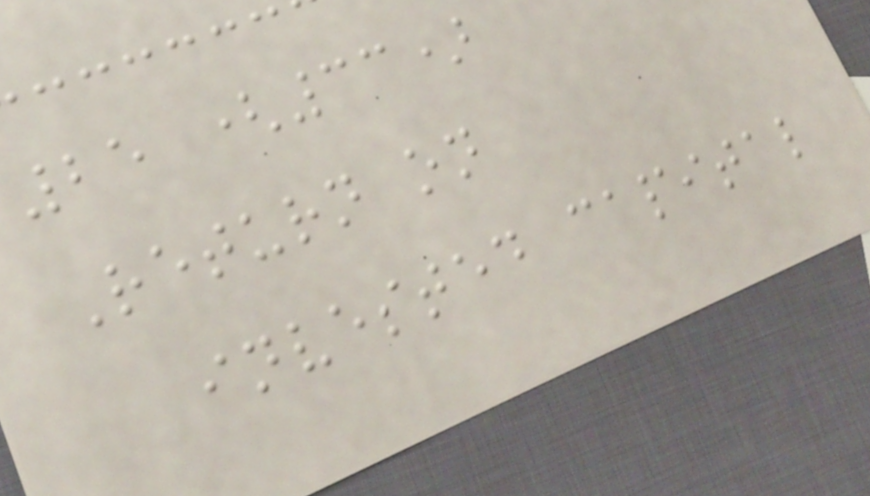25 (33)
Return on
invested capital
